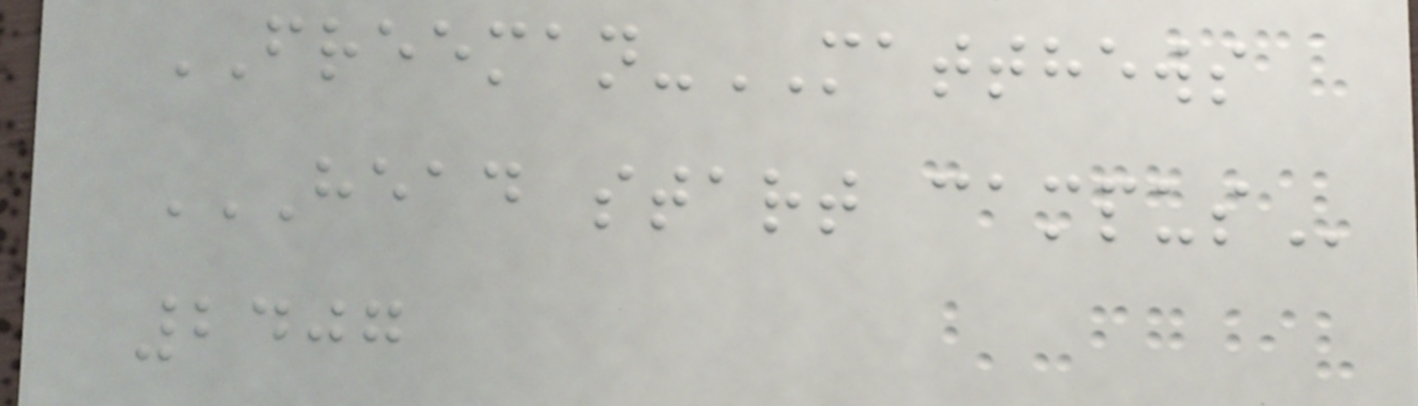FREEMAN-MATTHEWS
HEAD START CAMPUS
2407
